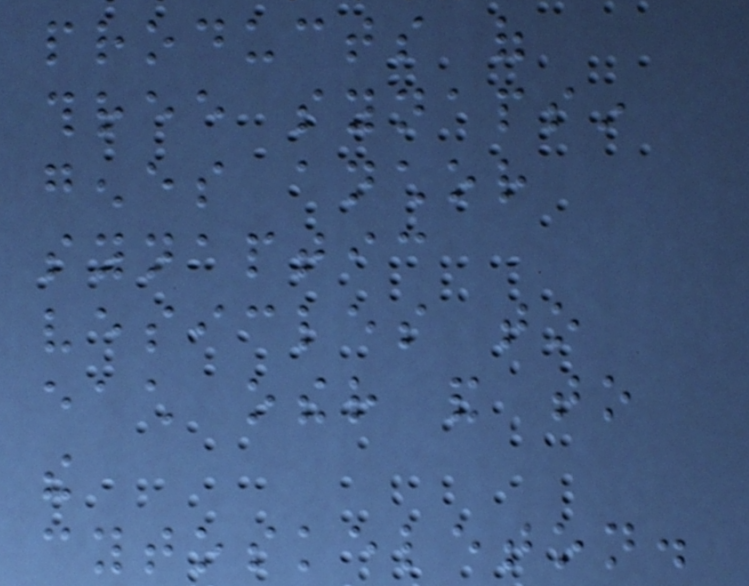products of
three synapsin
genes anchor
synaptic
vesicles to
each other and to
the
cytoskeleton.
